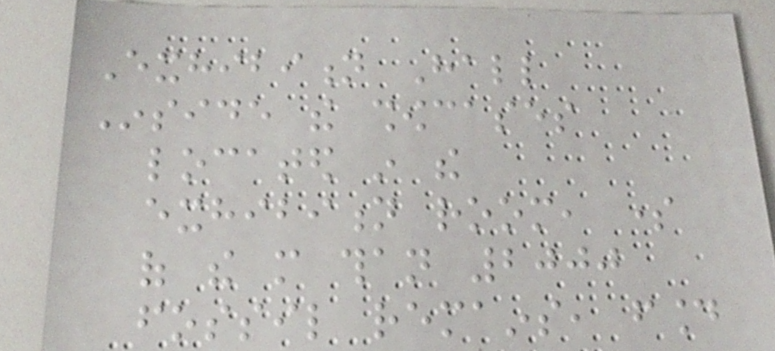Exhibition Hall
Inside the showcases
located in the
exhibition room, some
of the more than 2000
fossil remains, found
